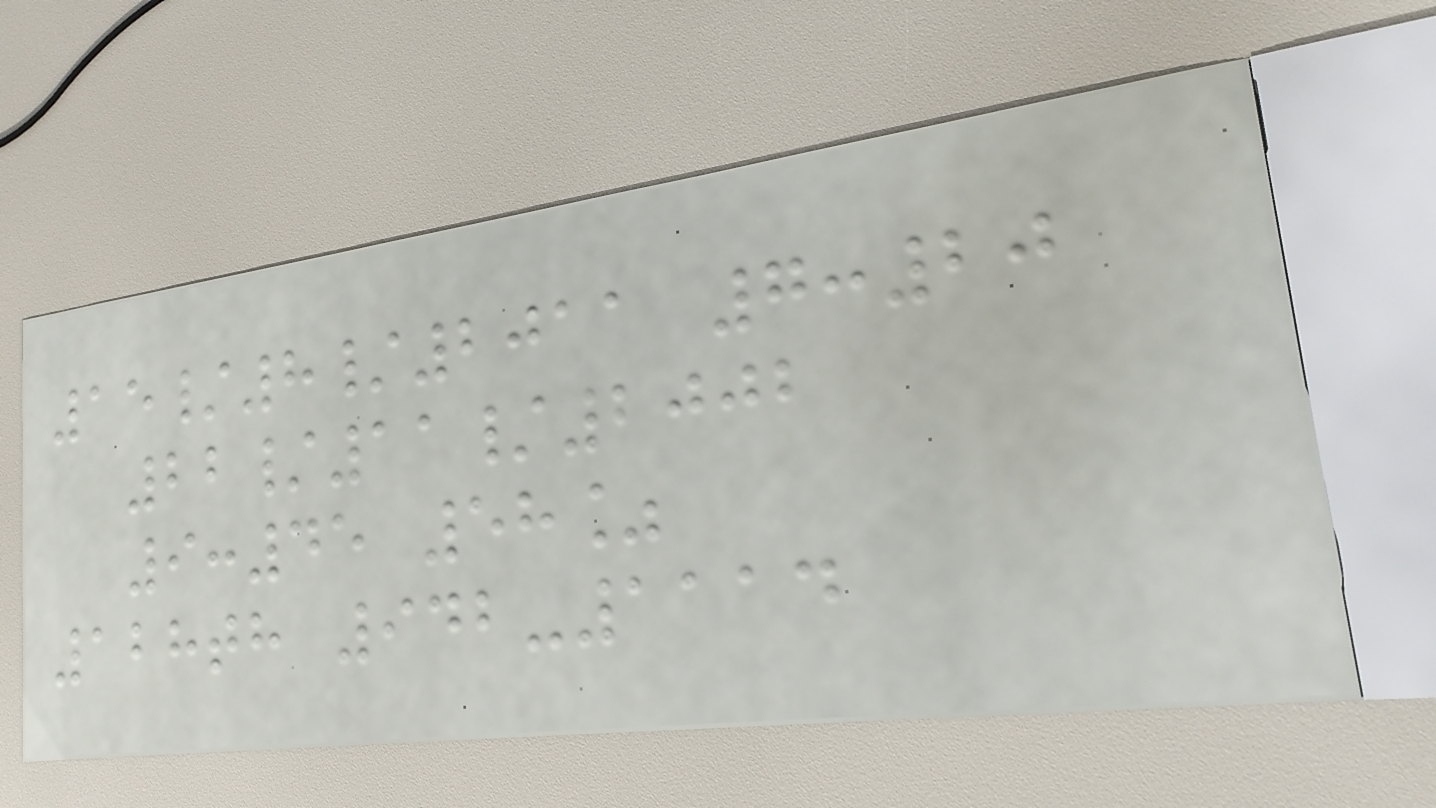15/8/2011 7:20
22/11/2002
9:45 58%
128th 942-1114
